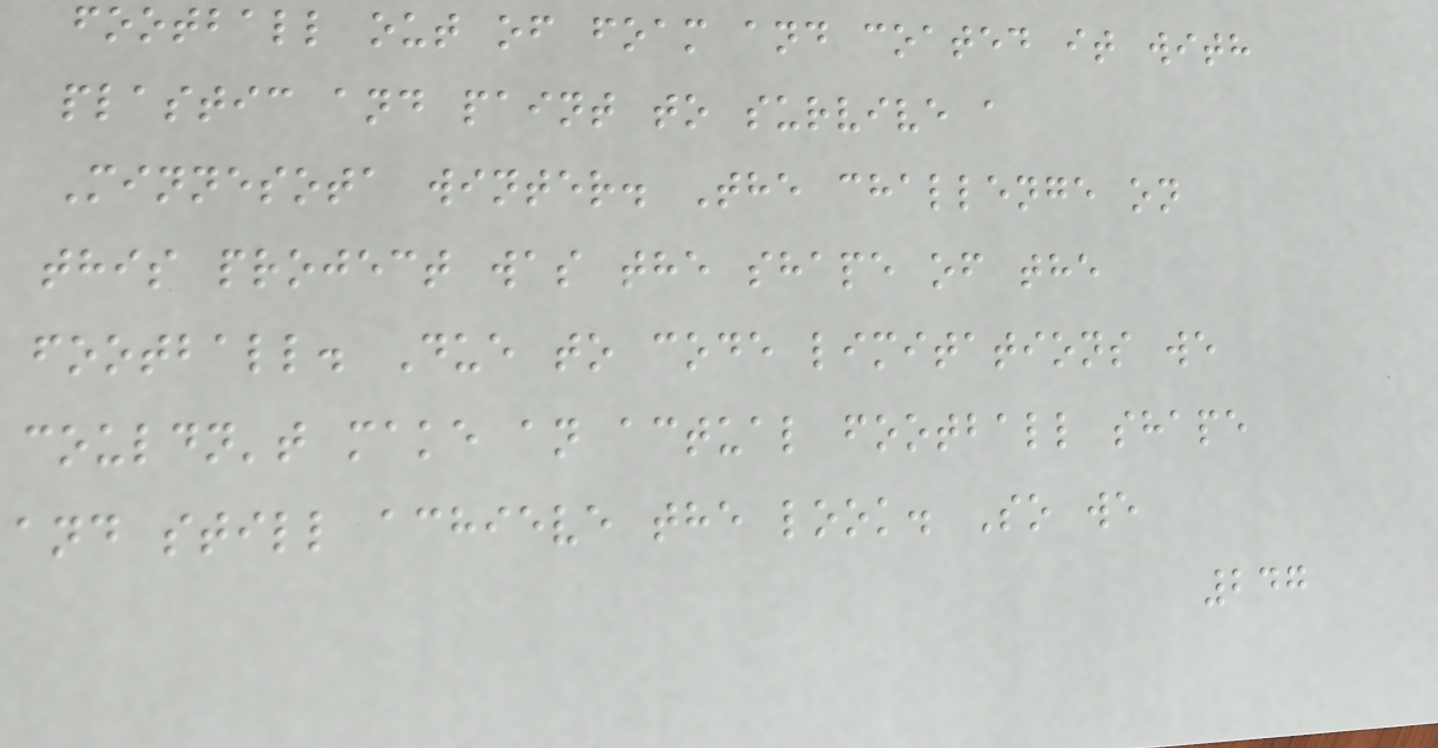football out of foam and coated it with
plastic and paint to survive a
Minnesota winter. The challenge on
this project was the shape of the
football. Due to code limitations we
couldn't make an actual football shape
and still achieve the look. So we
247
